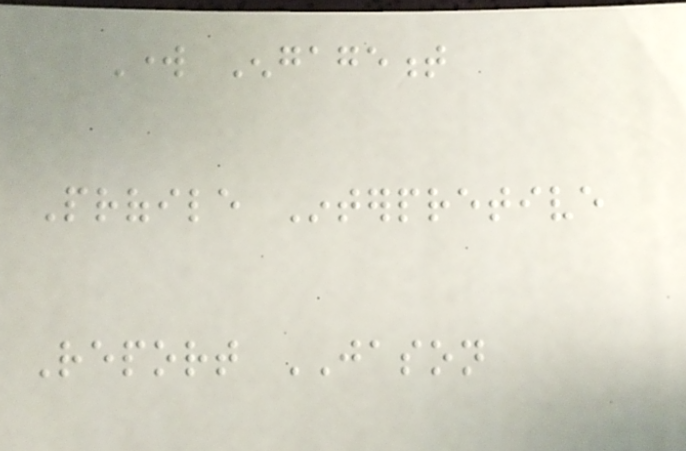Work Engagement
Profile Interpretive
Report JASON
